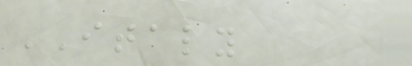ITALY
